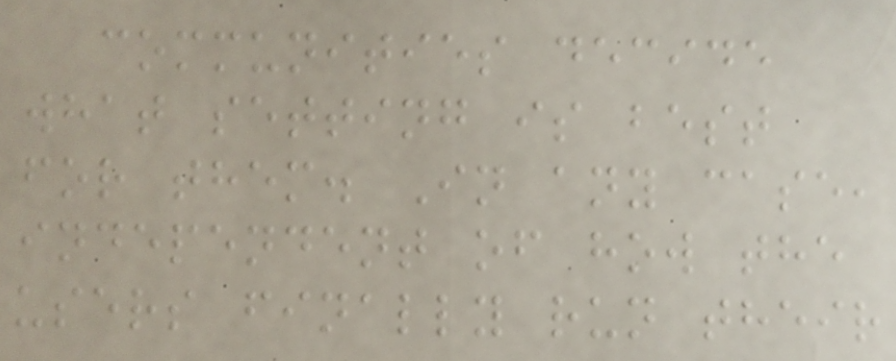communities decide
what setting is best
for them. In any case,
independent of how the
users finally run their
